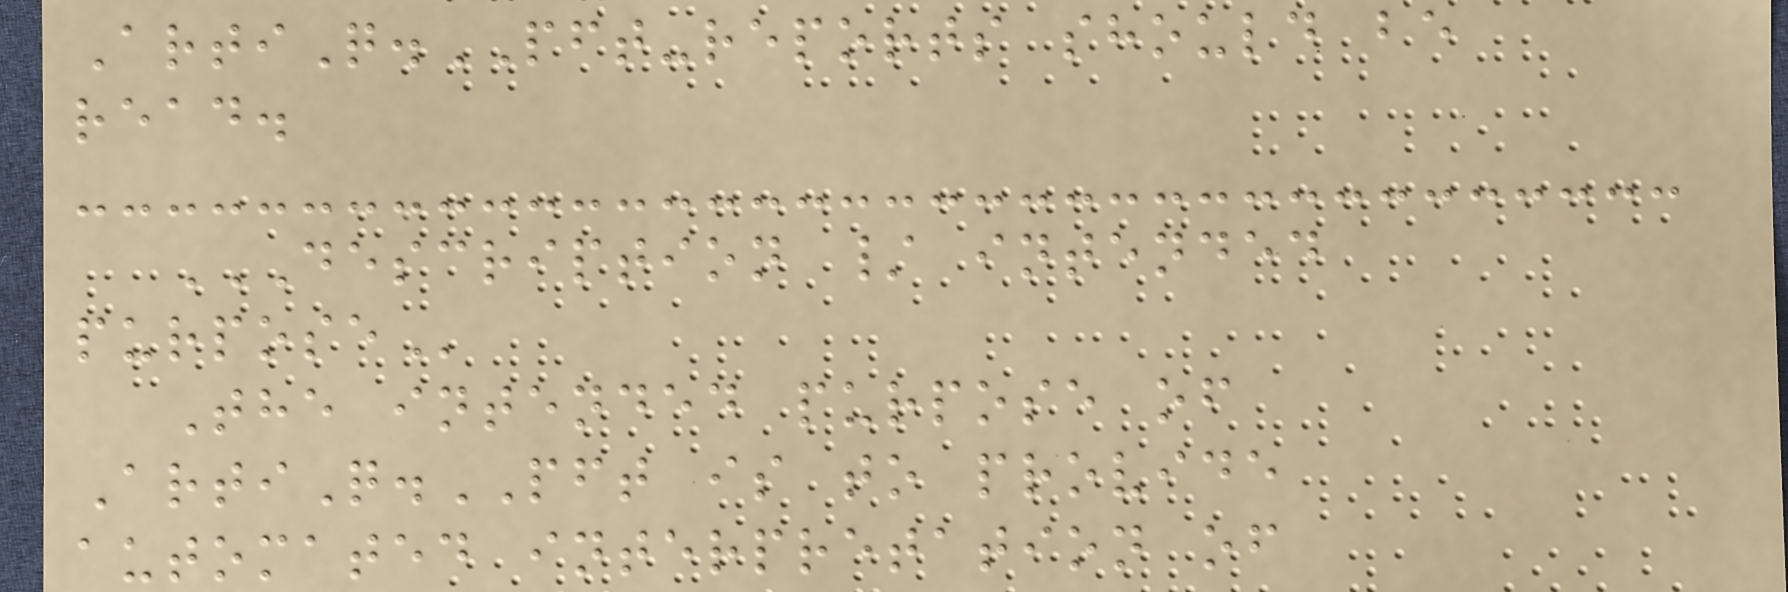ArtiQ.PFT-reports should be
read.
DESCRIPTION / INTENDED
PURPOSE
The intended purpose of
ArtiQ.PFT is to provide
automated interpretation of
